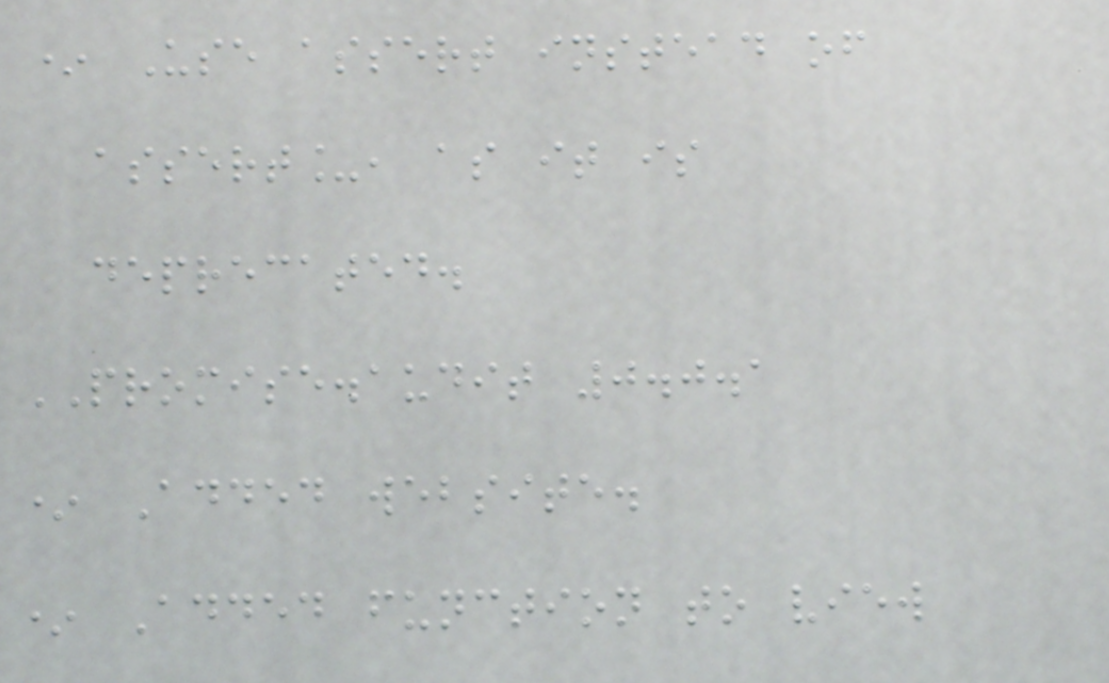* Use assert instead of
assert_, as it is
deprecated.
PROMISE.audit 0.0.1
* Added website.
* Added function to view
